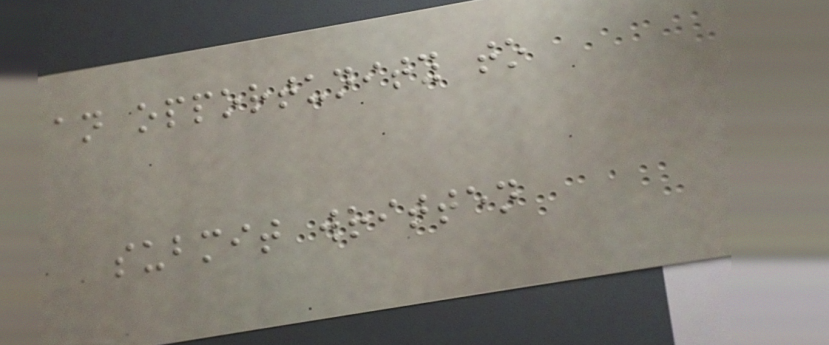an opportunity to
submit written
